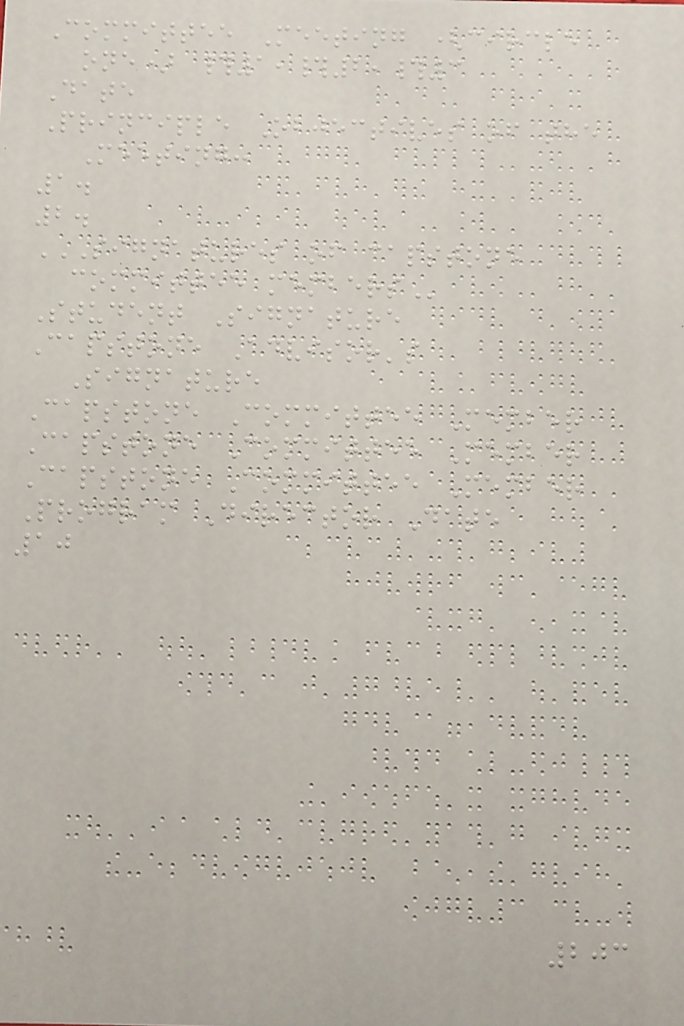Committee Meeting (circle
one) #1,#2,#3
Date
Principle Objectives of the
Meeting:
1.
2.
SIGNATURES OF CAPSTONE
COMMITTEE MEMBERS
Student Signature
Capstone Advisor's
Signature
Capstone Committee Member
Capstone Committee Member
Capstone Committee Member
Program Director Date
10
203
